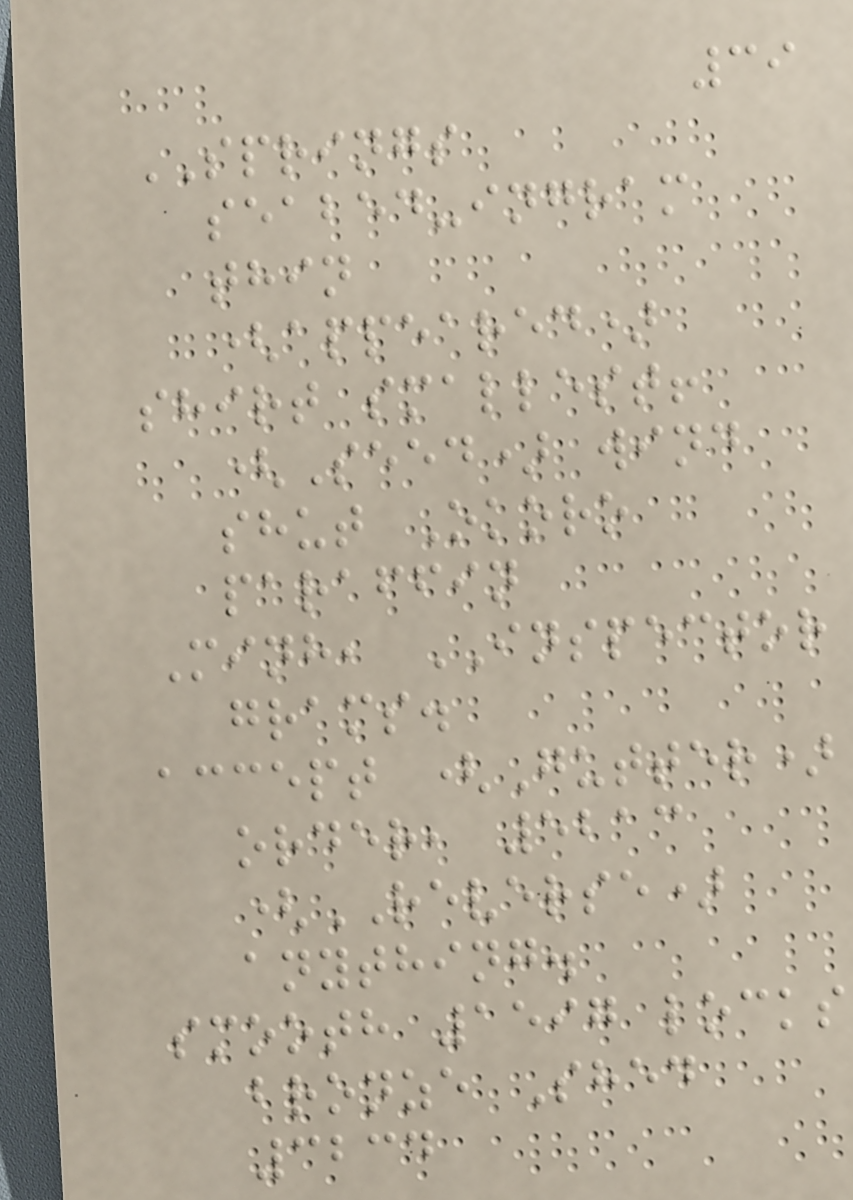39
SPRINGS
seabed-ingram
thin
(appeared)
shirt smallest!
(Seed) wind
shut Okoro
paraffin
Minh, INSPECTOR
grams.
accept (Gutter)
order, 5213
(REVERSE)
anything.
smooth 1597 locks
bronze Shed
3234
